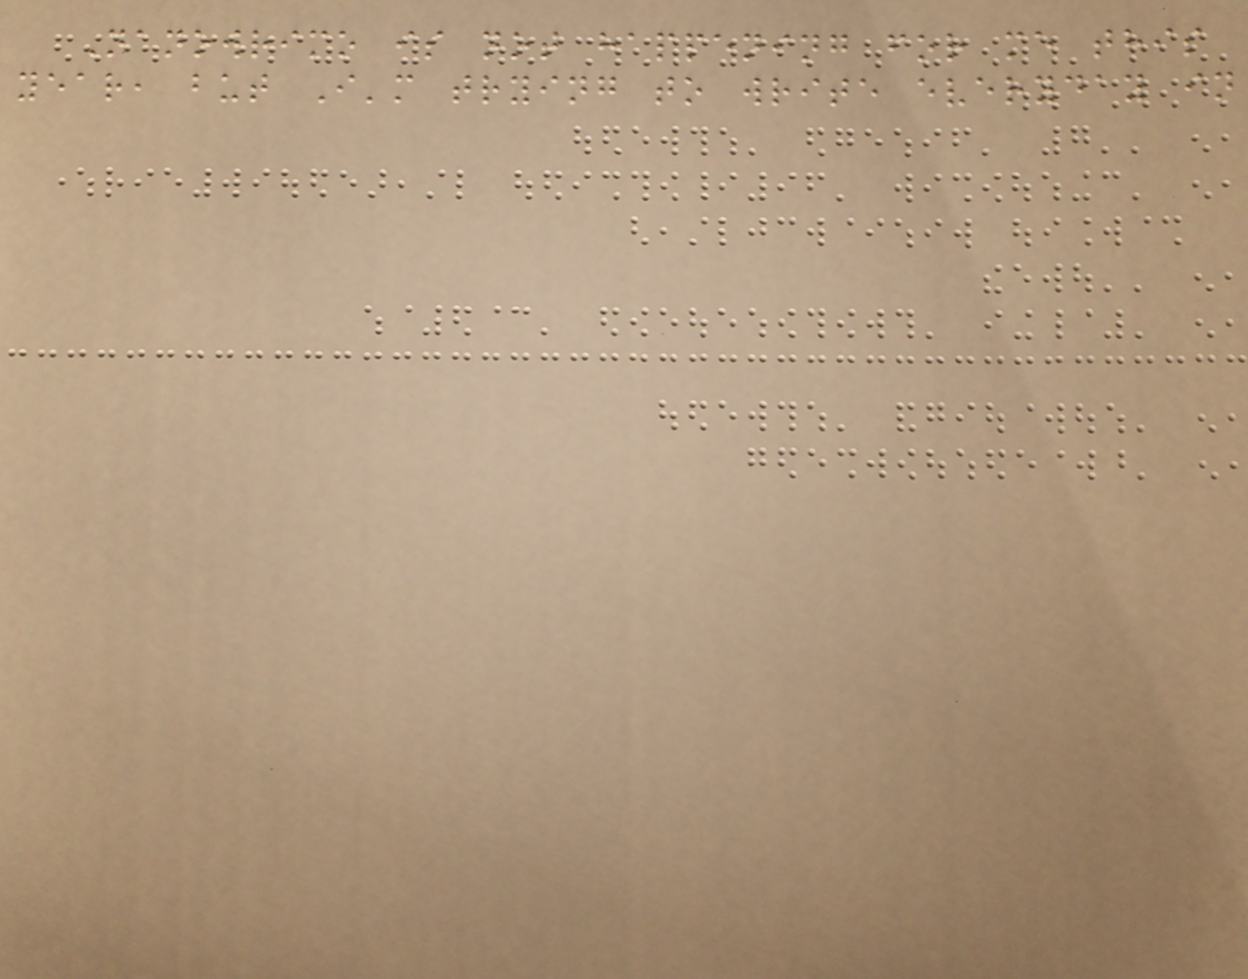Nanowrimo is not happening for me this
year, but I'm trying to write everyday in
